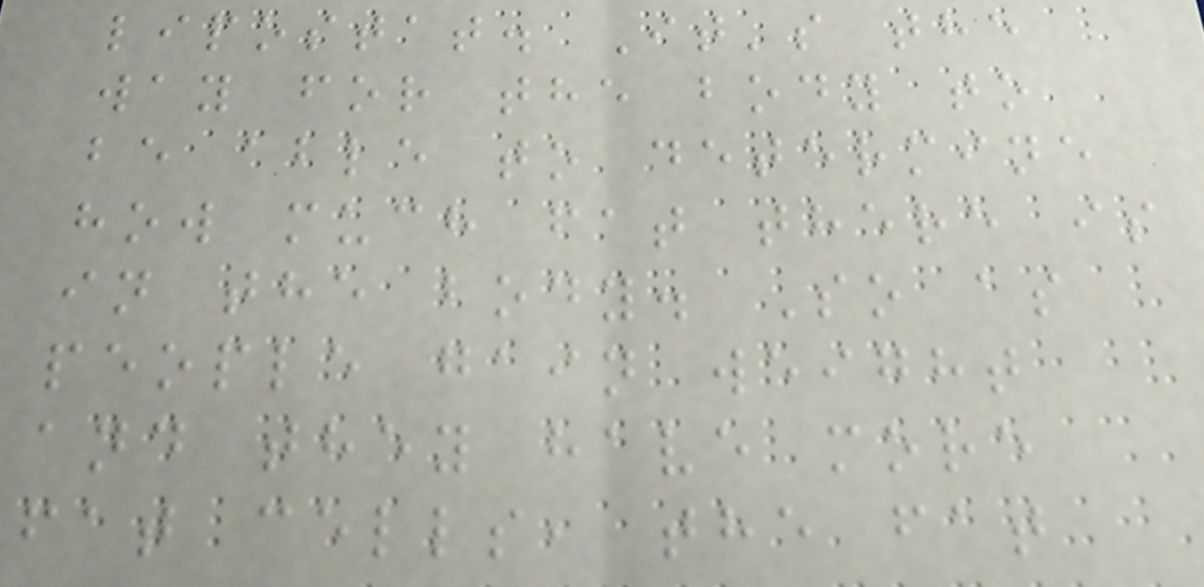lipostat. It's the
way for the body to
be able to determine
how much fat there is
in the body. So as
people gain weight
and they have more
fat cells, the fat
